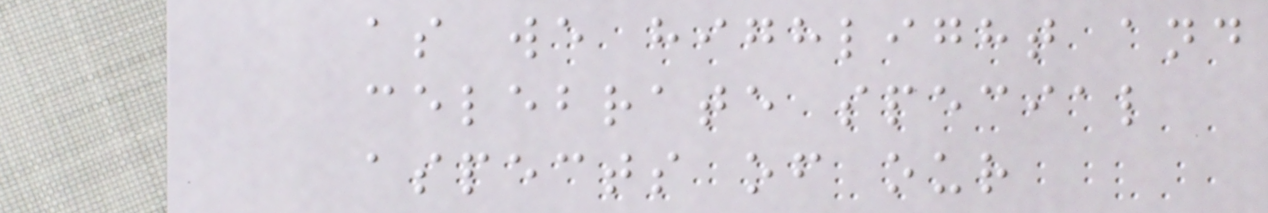as we highlight and
celebrate special
aspects of our
